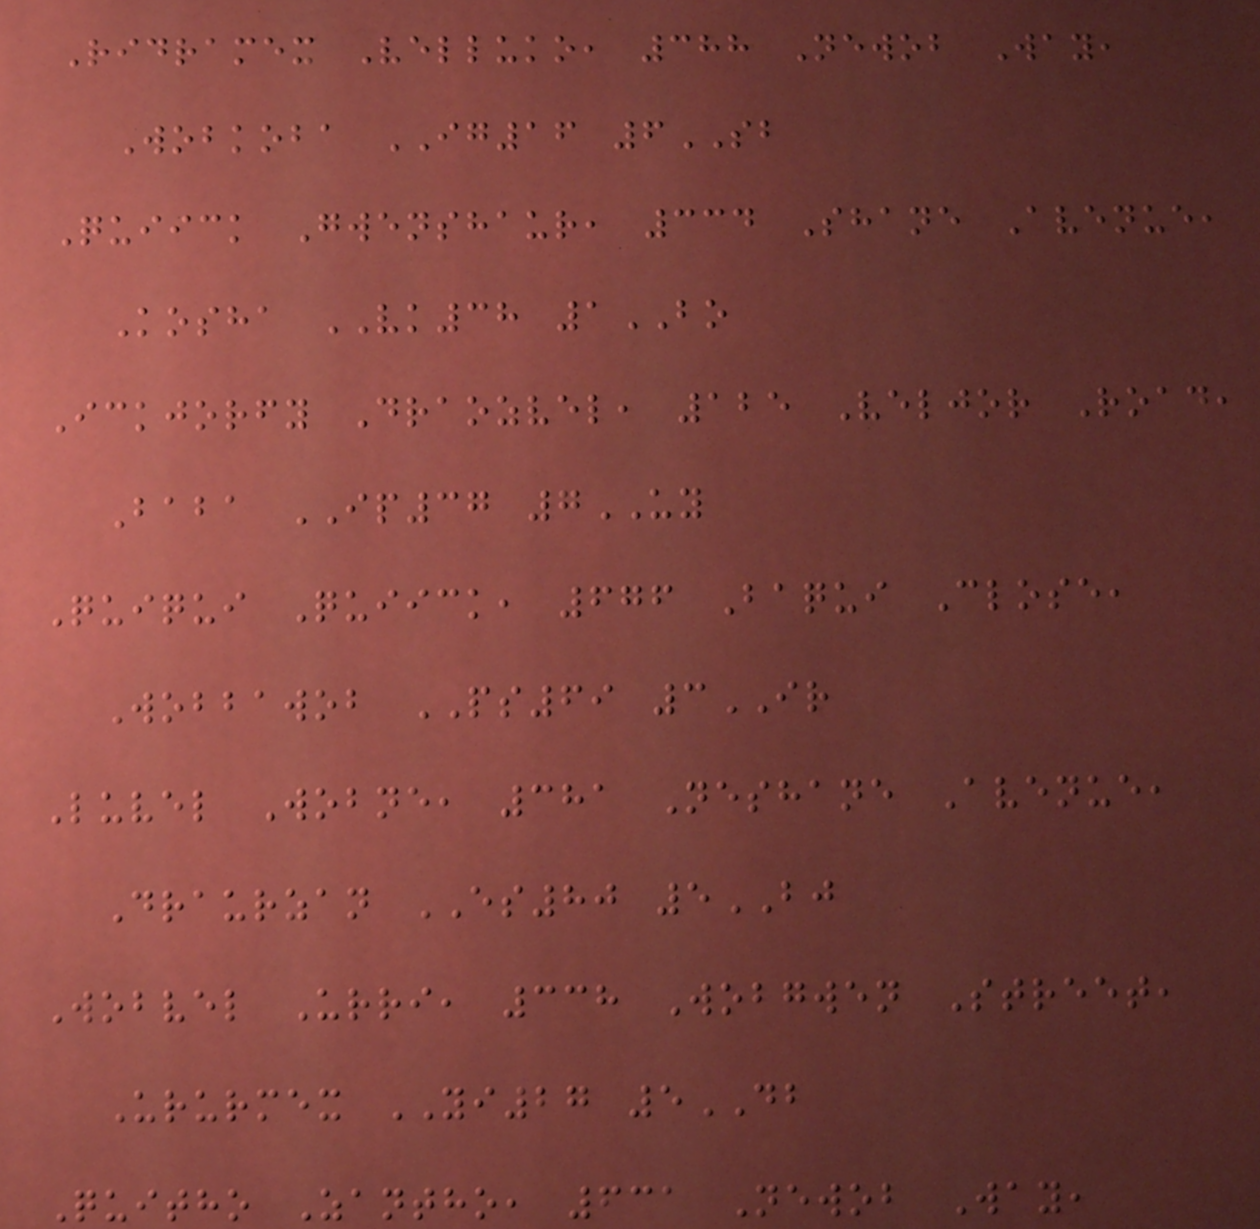Ridramex Velluko, 388 Newob Way,
Wobkoba IG16 6SB
Quiick Gwenshaur, 334 Shane Avenue,
Kosha VK38 1BO
Ickjorfy Draozvel, 125 Veljor Road,
Baba IP37 7UY
Quiqui Quiick, 676 Baqui Close,
Wobbawob PS69 3IR
Luvel Wobne, 381 Neshane Avenue,
Draurzan ES80 5BJ
Wobvel Urri, 338 Wobgwen Street,
Ururmex YI27 5DB
Quitho Zantho, 631 Newob Way,
